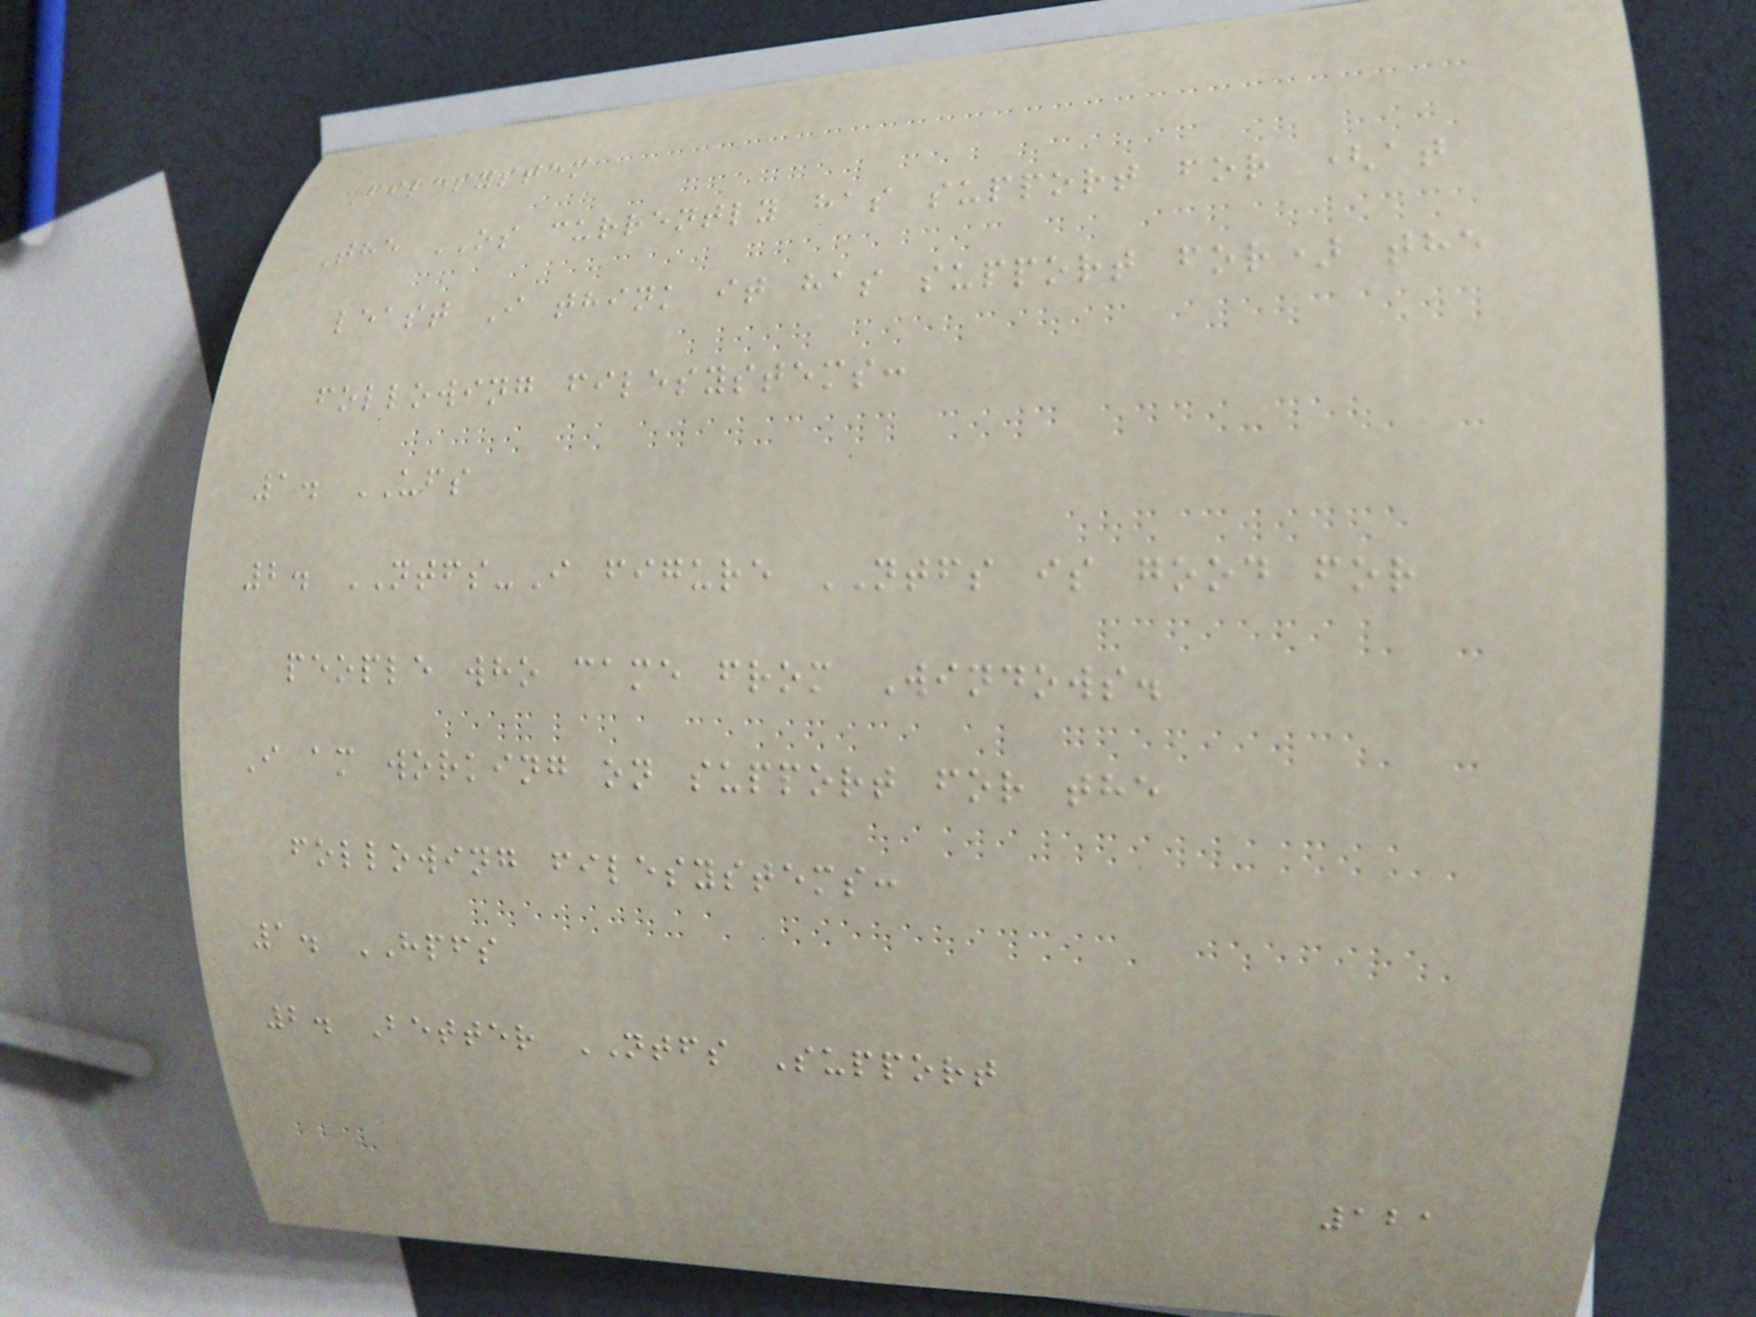Filesystem
The OS currently has support for (at
least I think it has support for) the
following filesystems:
1. UFS
2. NTFS-I figure NTFS is good for
people who came from Windows.
I am working on support for the
following filesystems:
1. HPFS
2. Better NTFS Support
121
